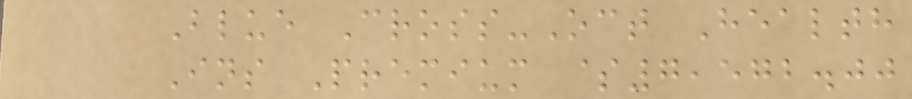Blue Cross-Oct Health
Ins Premium $7,572.00
